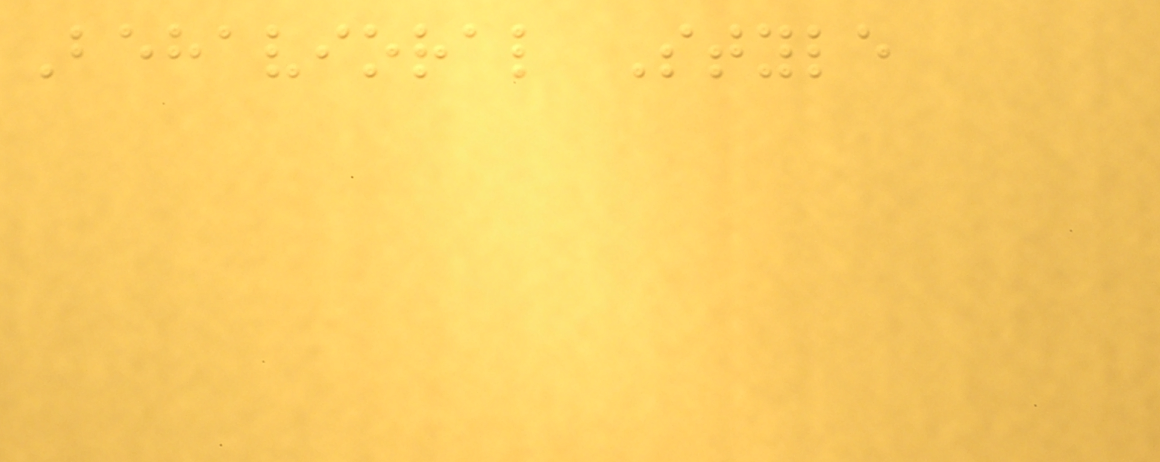Behavioral Style
